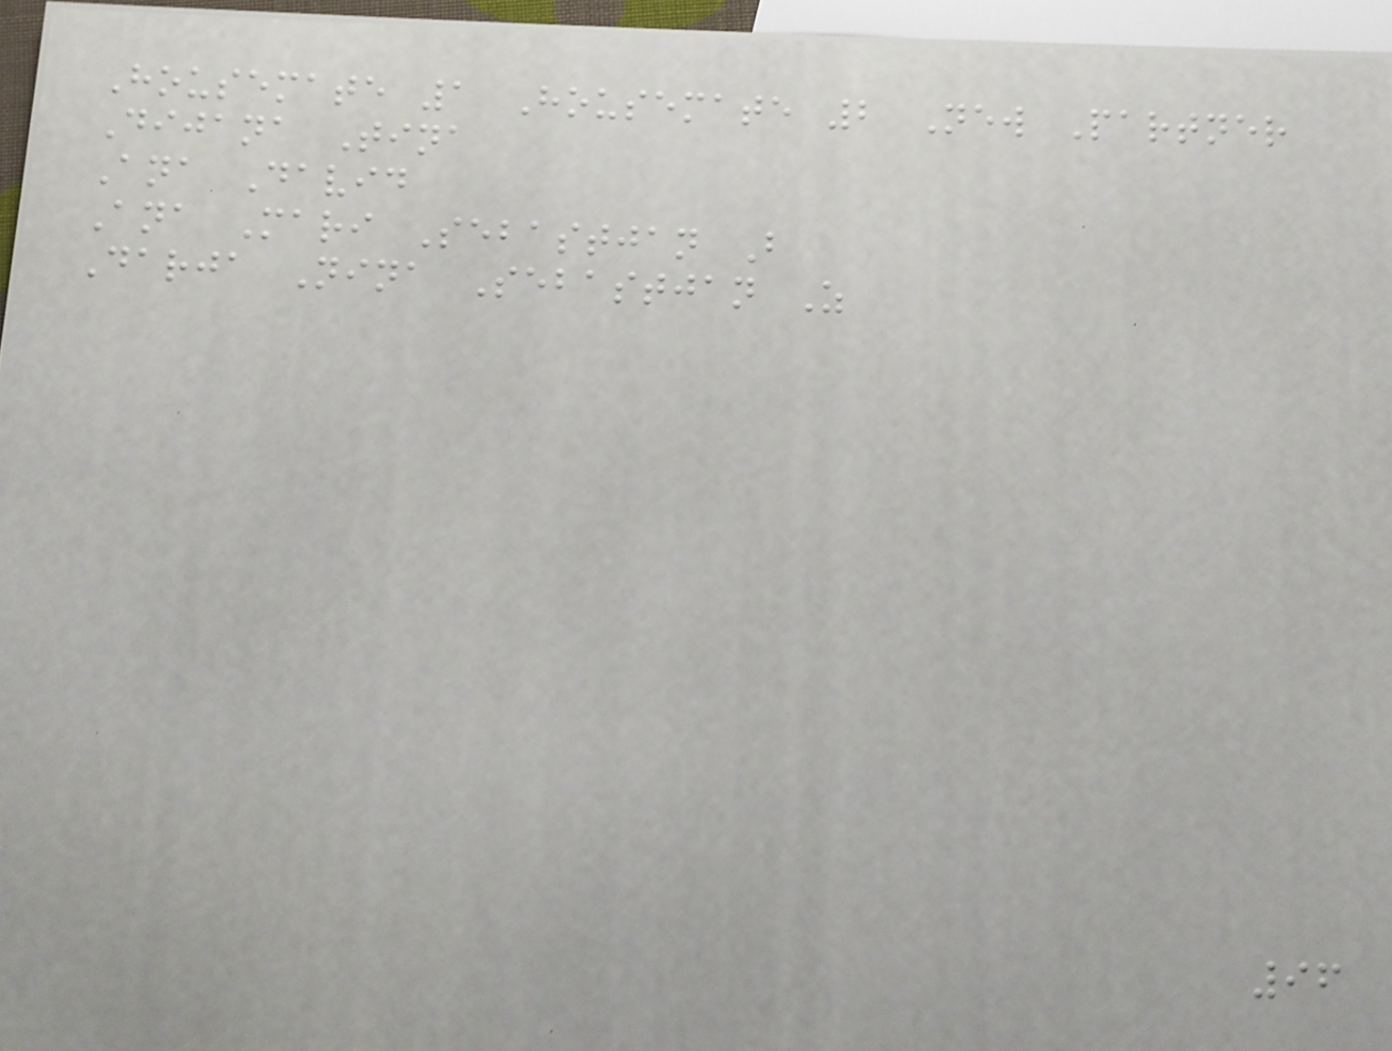Housemate 1 Housemate 2 New Partner
Dijana Tina
Ana David
Ana Mari Sebastjan B
Darja Nina Sebastjan Z
96
